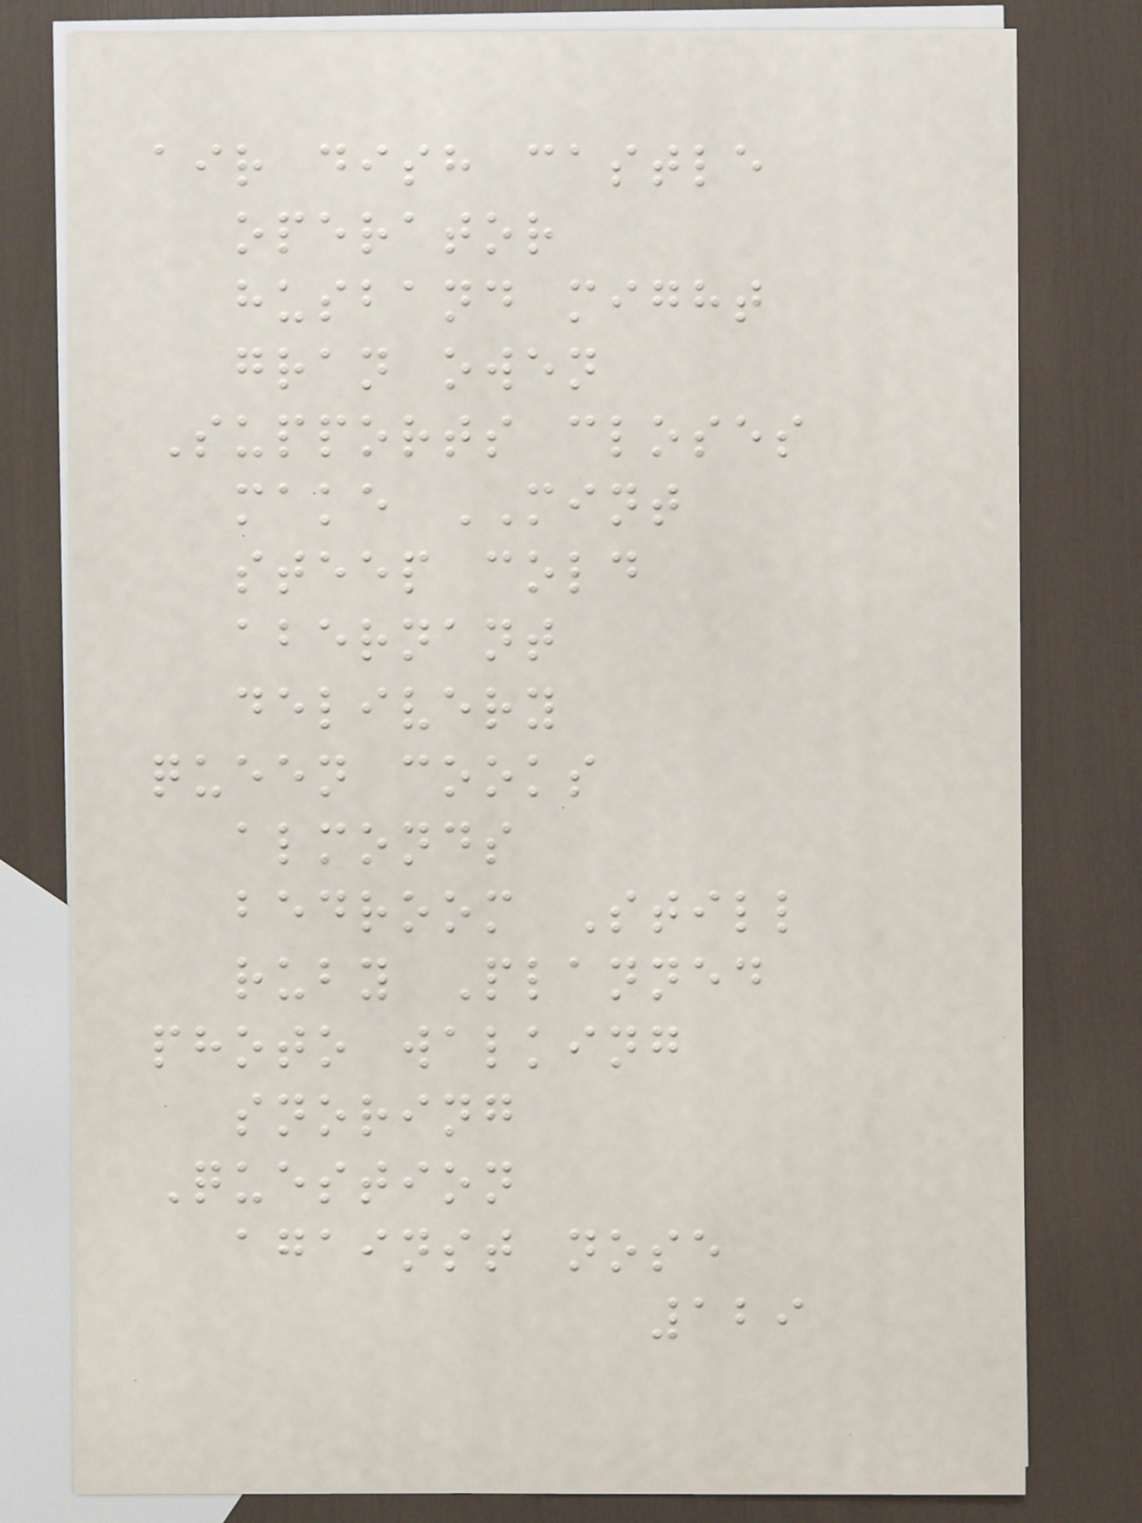air dish castle
operator
husband might
gran owen
Supports closes
make MINT
steep cold
abernant
delivery
queen cooks
almonds
bedroom Still
ruby Planned
photo walking
snoring
Question
against nose
129
